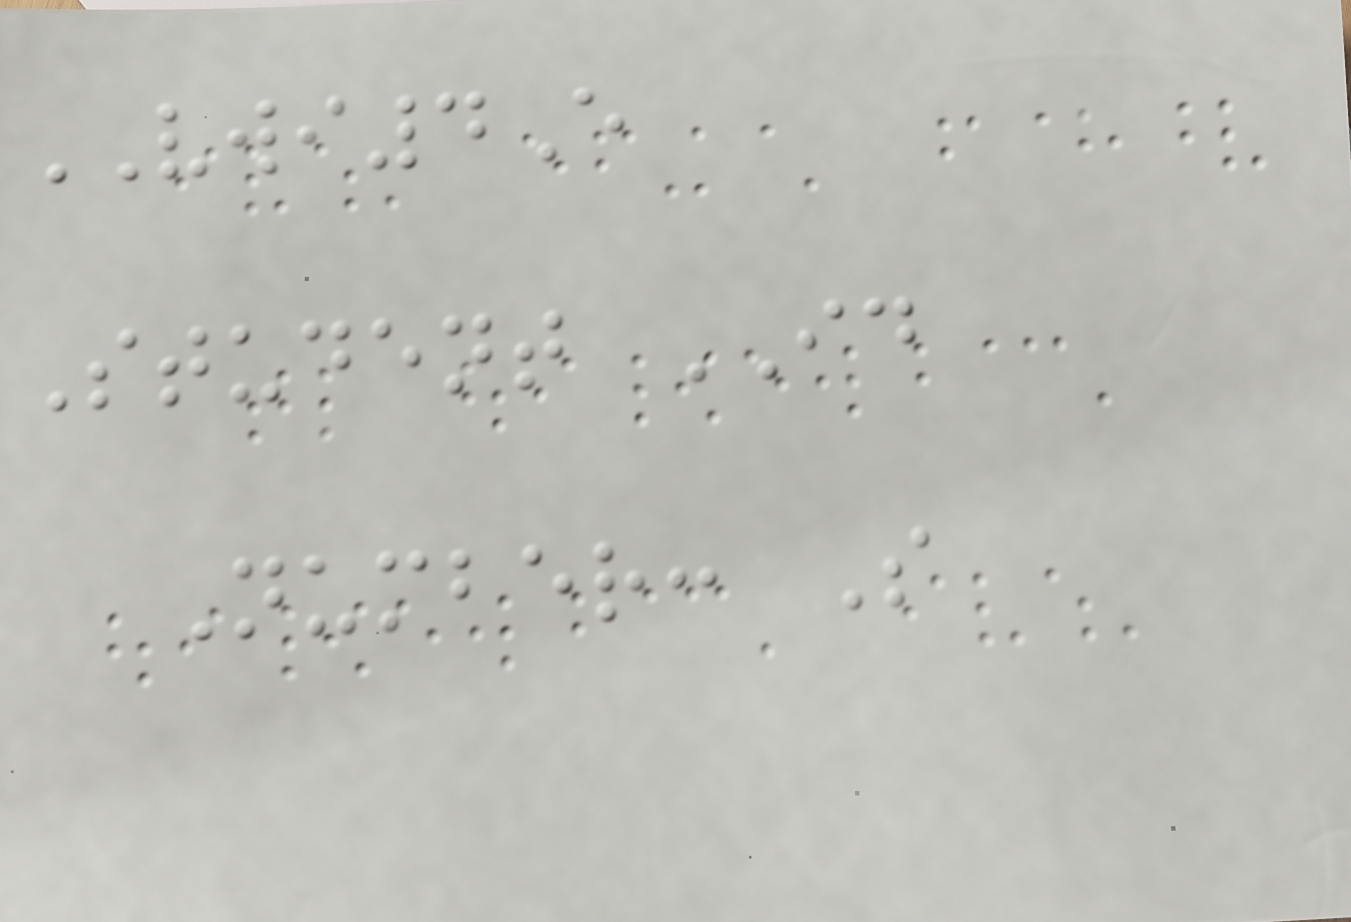VWI4E
Student ID
Number: S
